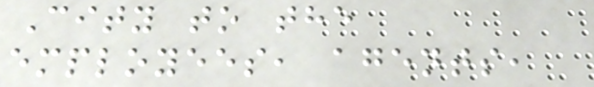City to the
employees, agents,
